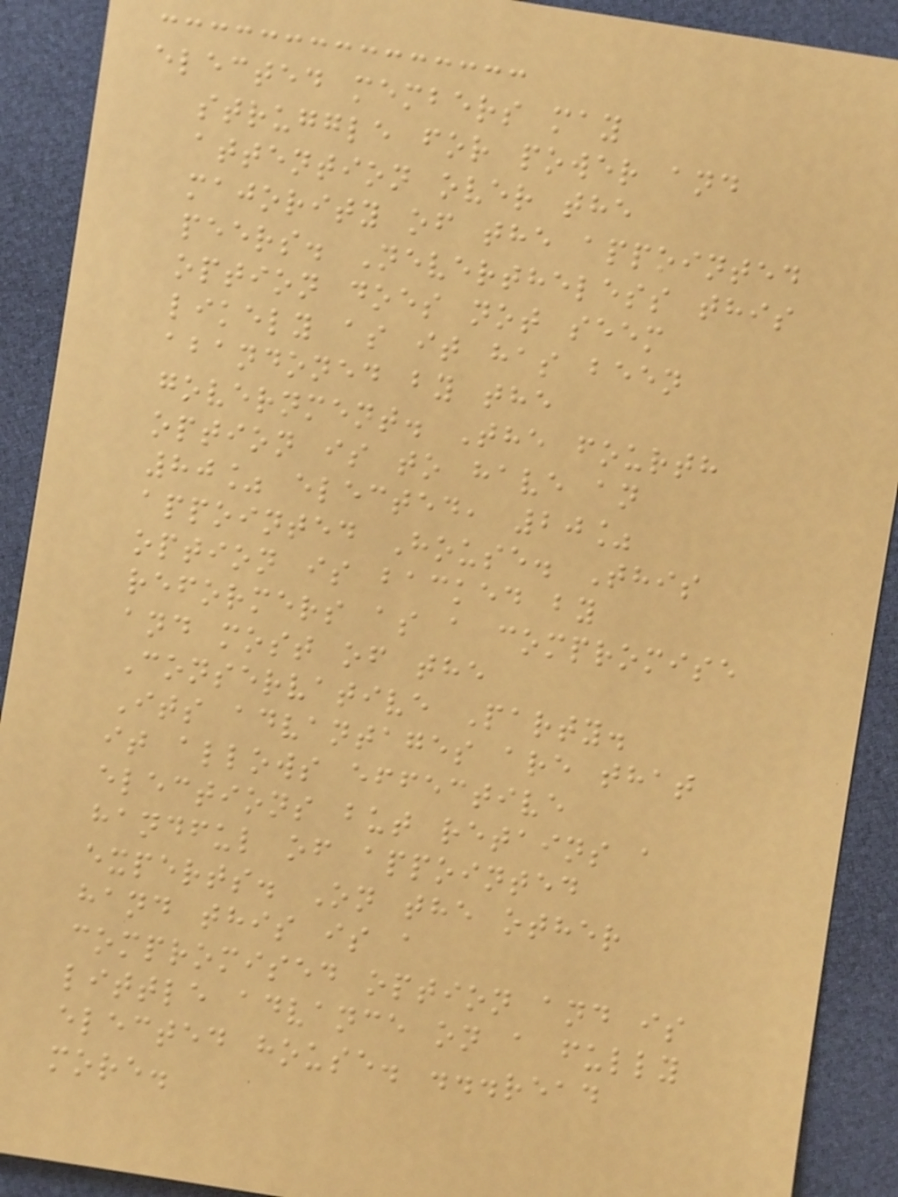elected members may
struggle for power and
attention over the
majority of the appointed
peers. Nevertheless this
option does not seem
likely as it has been
abandoned by the
government. The fourth
option is to have an
80% elected, 20%
appointed House. This
option is backed by
reformers as a compromise
and most of the
Conservative Party.
Its advantages are that
it allows effective
elections but retains a
handful of appointed
experts. On the other
hand this is a
compromised option and is
little advance on a fully
elected house. ...read
more.
